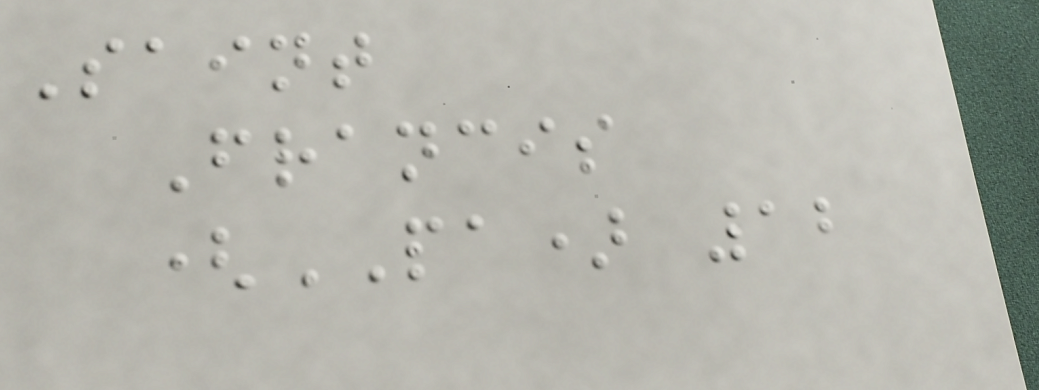Saint
Francis
(PA) 12
